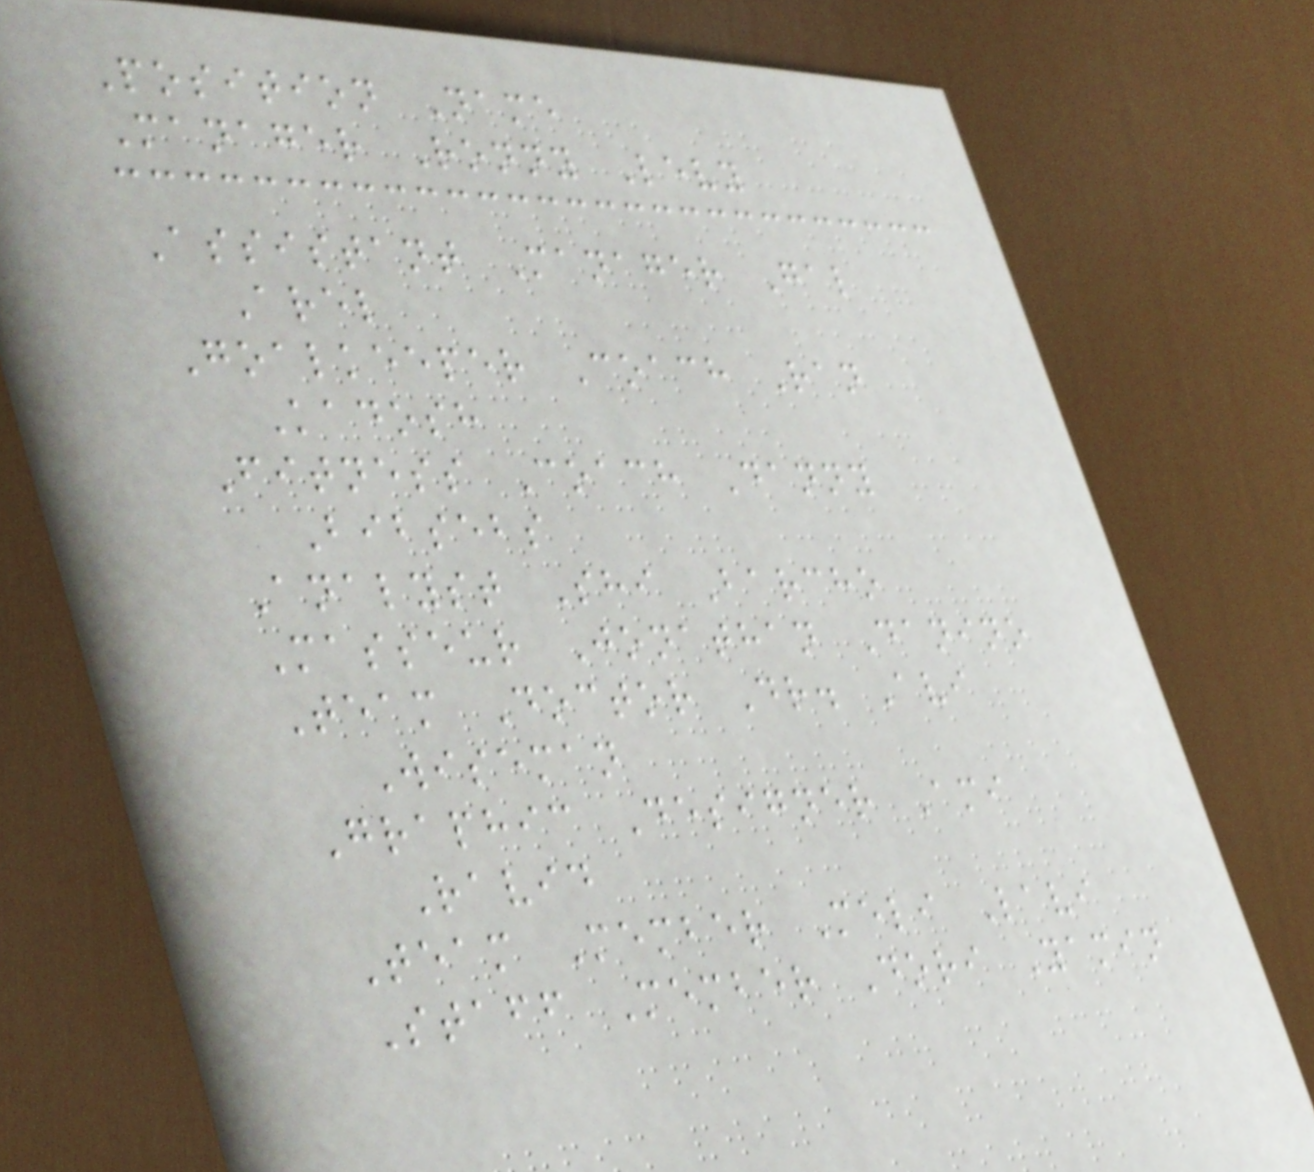Position Name
Manager Ronny Levy
Assistant Manager Gal
Arel
Goalkeeper Coach Ran
Kadosh
Fitness Coach Danny
Bibsebs
Analyst Shi Barcho
Masseur Jonathan Danino
Team Doctor Dr. Avi
Wiseman
Graphic Designer Ami
Ravid
Team Member Meli Lavi
Staff Member Dori Yamin
